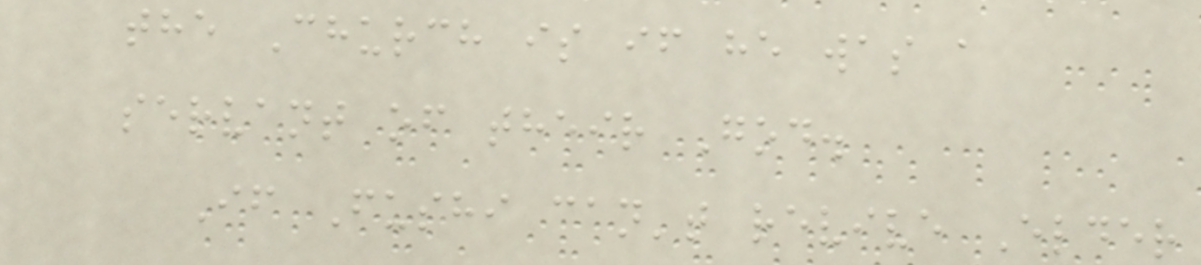the Church is if he was a
servant of their God.
If Fushi can't revive Elder
